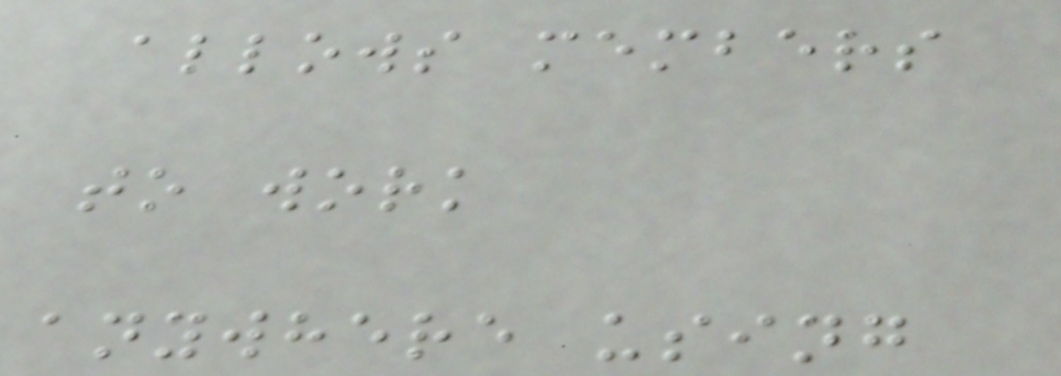allows members
to work
anywhere using
